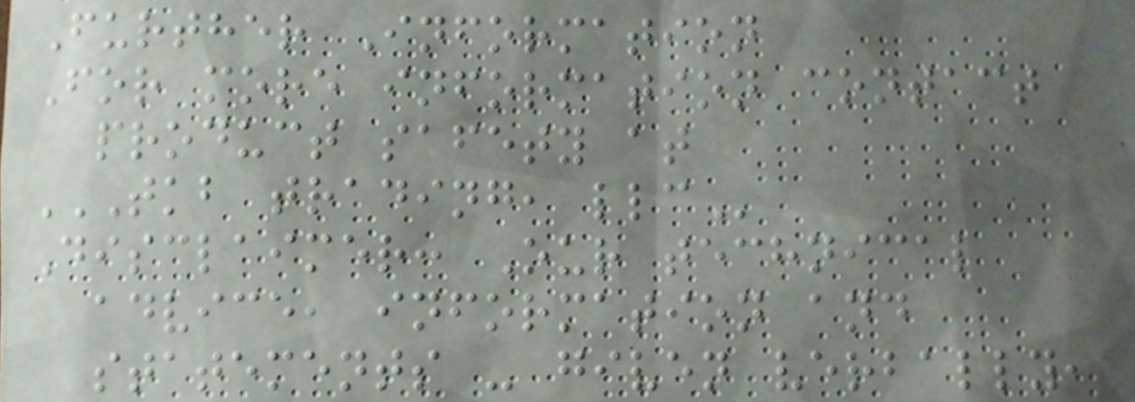Further Information
For more information contact
product safety at
TKB TRADING, LLC
Disclaimer: Our technical
advice, information and
statements - given verbally,
